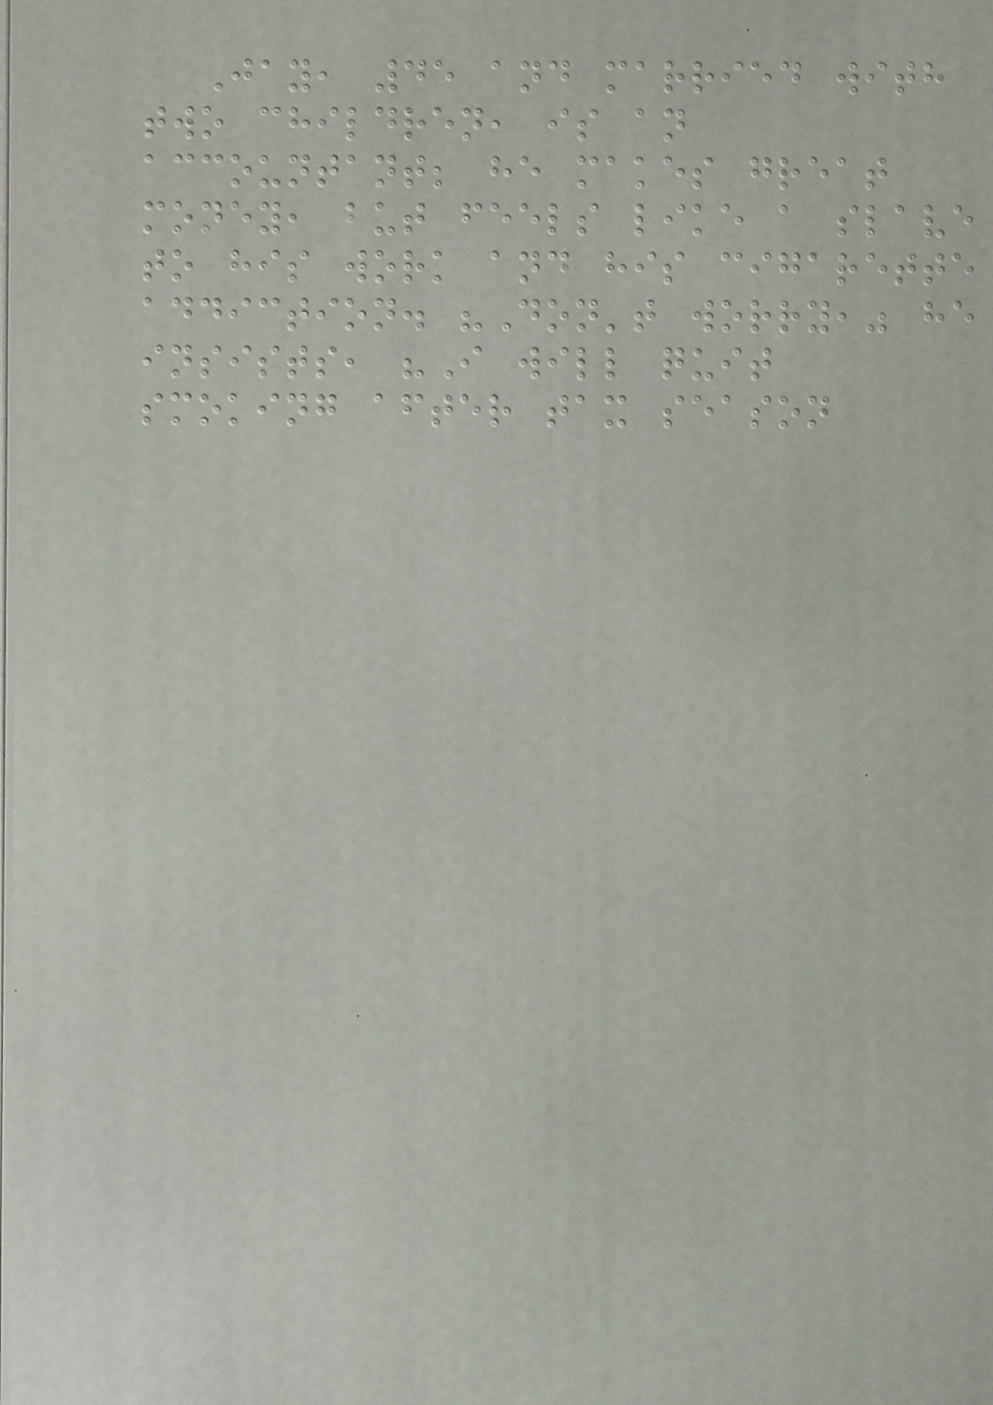Jay, 45 and married with
two children, is an
accountant; he makes great
money, but feels like a slave
to his work and his cigarette
addiction. "Don't worry," he
insists, "I will quit
smoking after tax season
